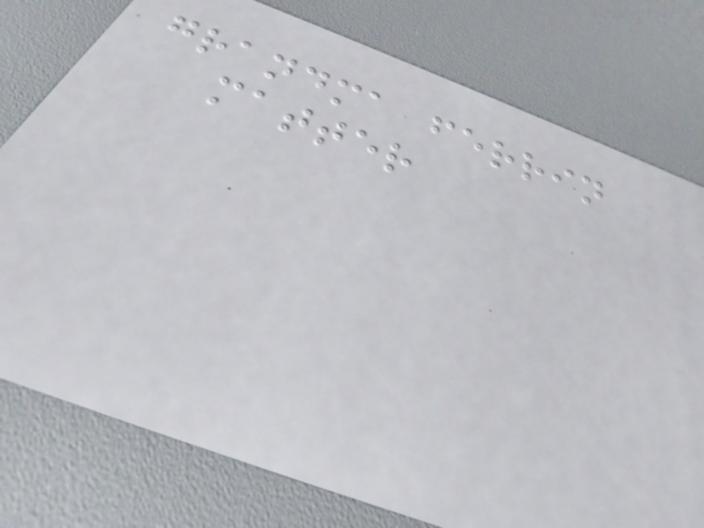grandma ferrin
matter
